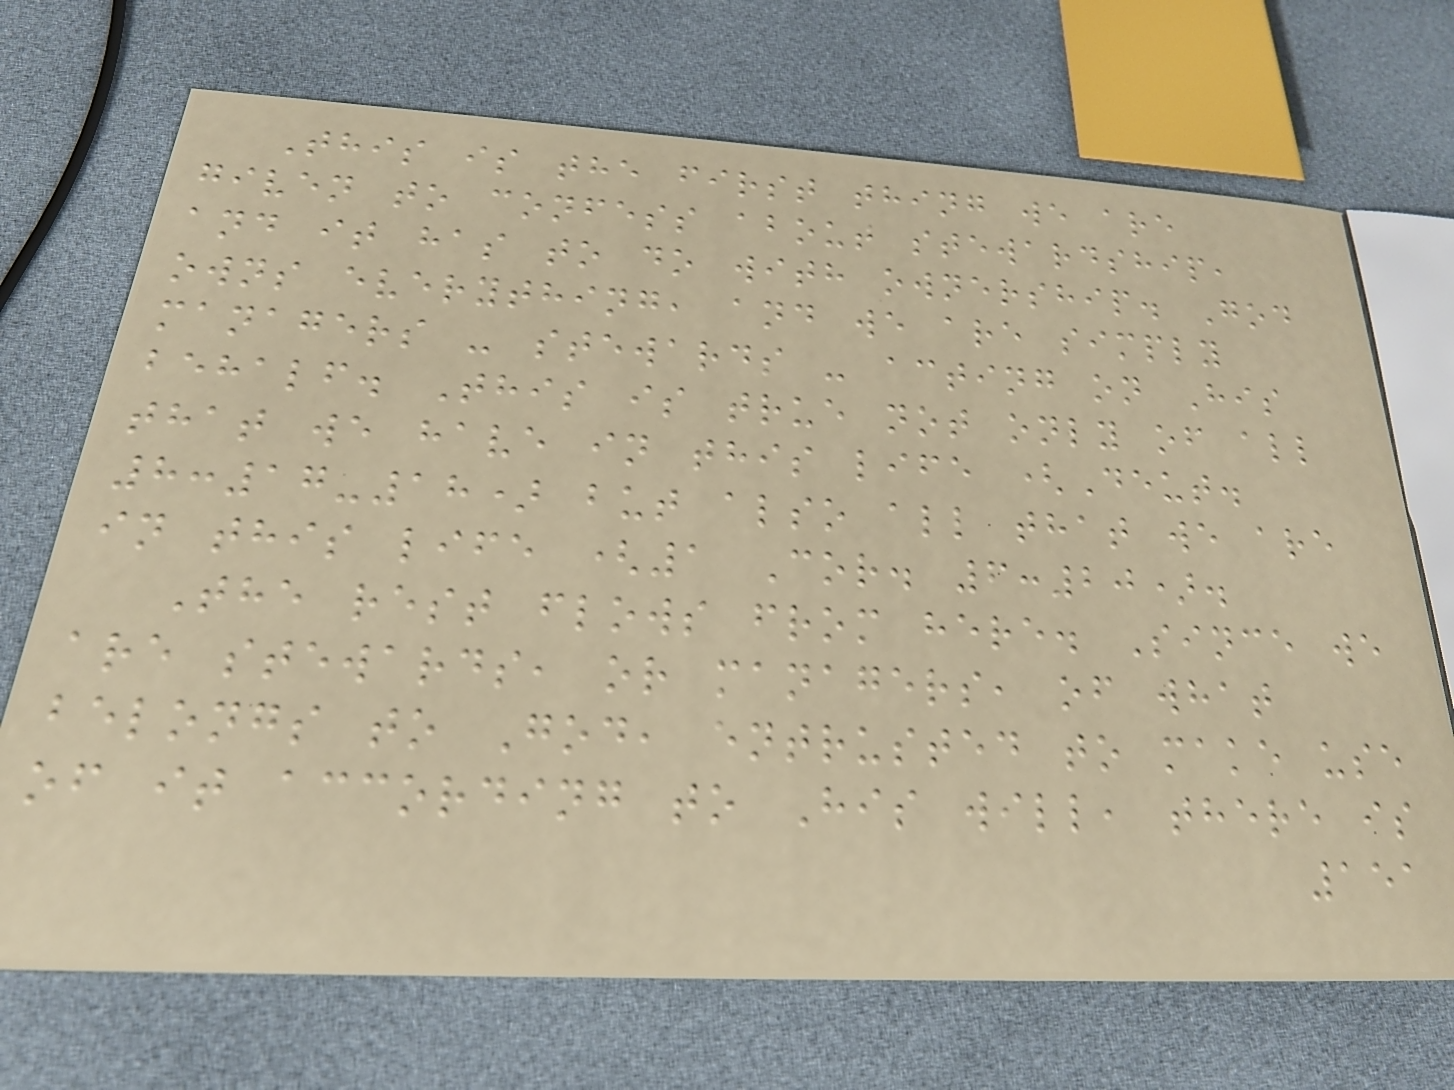This is the first thing we are
given to confess about stewardship,
and it has to do with ownership. God
owns everything, and we are simply
managers - stewards - acting on His
behalf. This is true not only of all
that we have in this life (Deut.
8:17-18) but also all that we are
in this life (1 Cor. 6:20).
The rest flows from here. Since we
are stewards, or managers, of what
belongs to God, entrusted to make use
of it according to His will, there is
151
